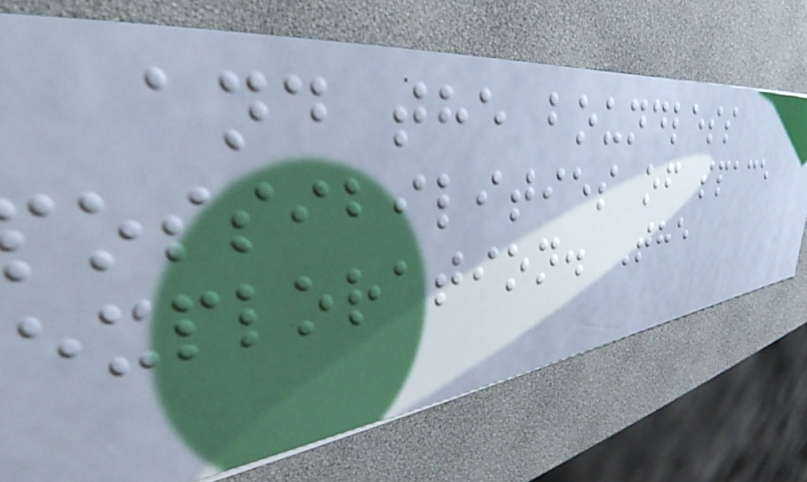and the boundless
possibilities of space
exploration. The
